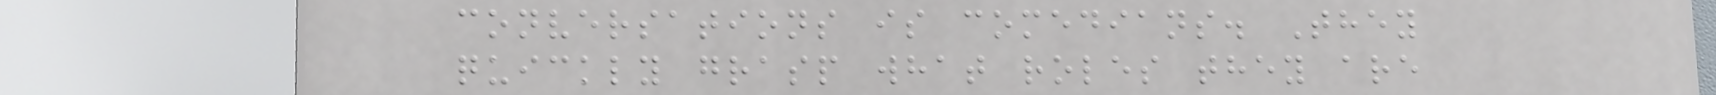conversations is comedians. They
quickly grasp what roles they are
